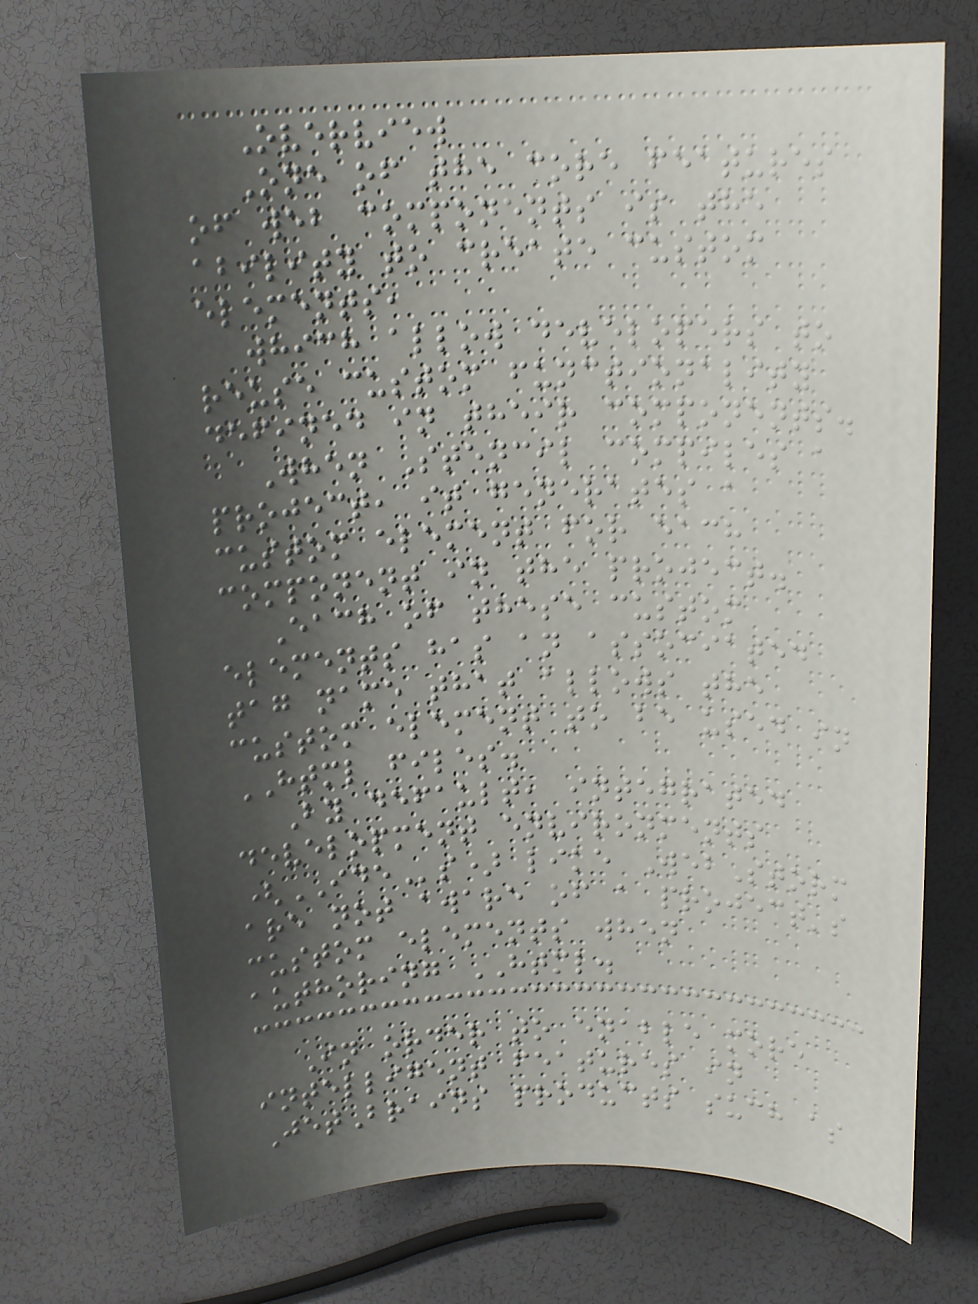Overview
One of the core features
of web components is the
ability to create custom
elements,
which allow developers to
reuse custom functionality
defined in their components.
When Stencil compiles a
project, it generates a
custom element for each
component in the project.
Each of these custom
elements has an associated
tag name that allows the
custom element to be used in
HTML files.
By default, integrated
development environments
(IDEs) like WebStorm
are not aware of a project's
custom elements when
authoring HTML.
In order to enable more
intelligent features in
JetBrains products such as
